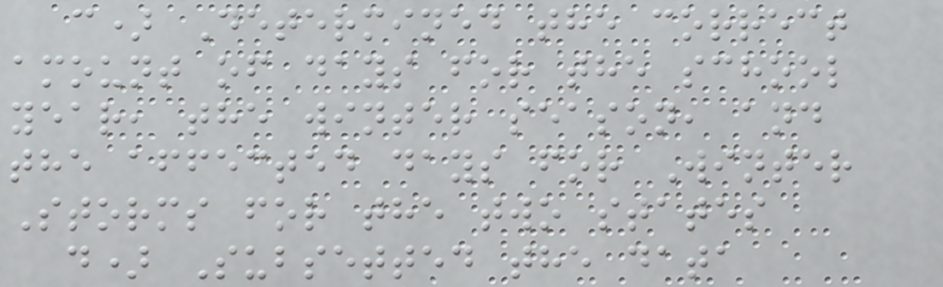c) Determined the correct
amount of days for the school
year, the winter season, and
the affected days for Winter
Storms for the two states
d) Subsetted the data
